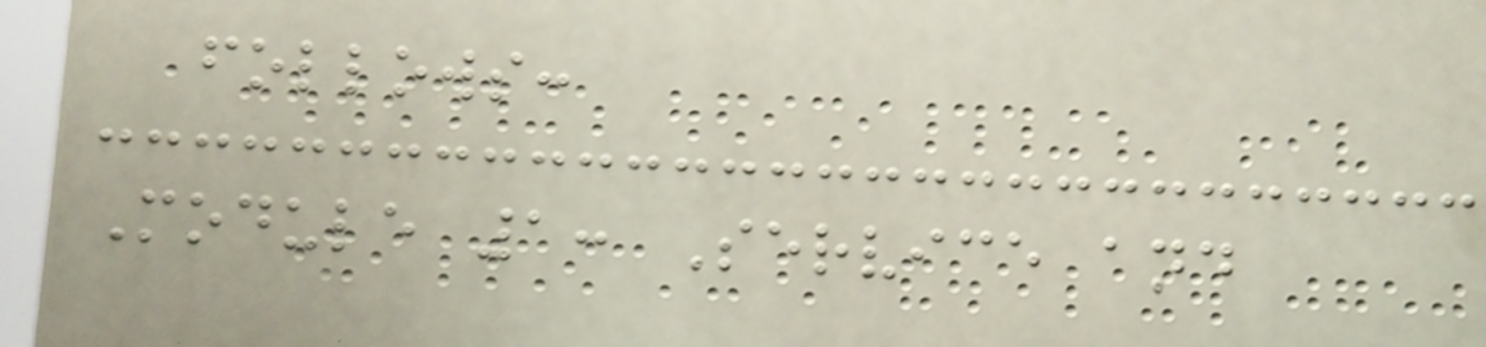follows:
Module 1: Service and
